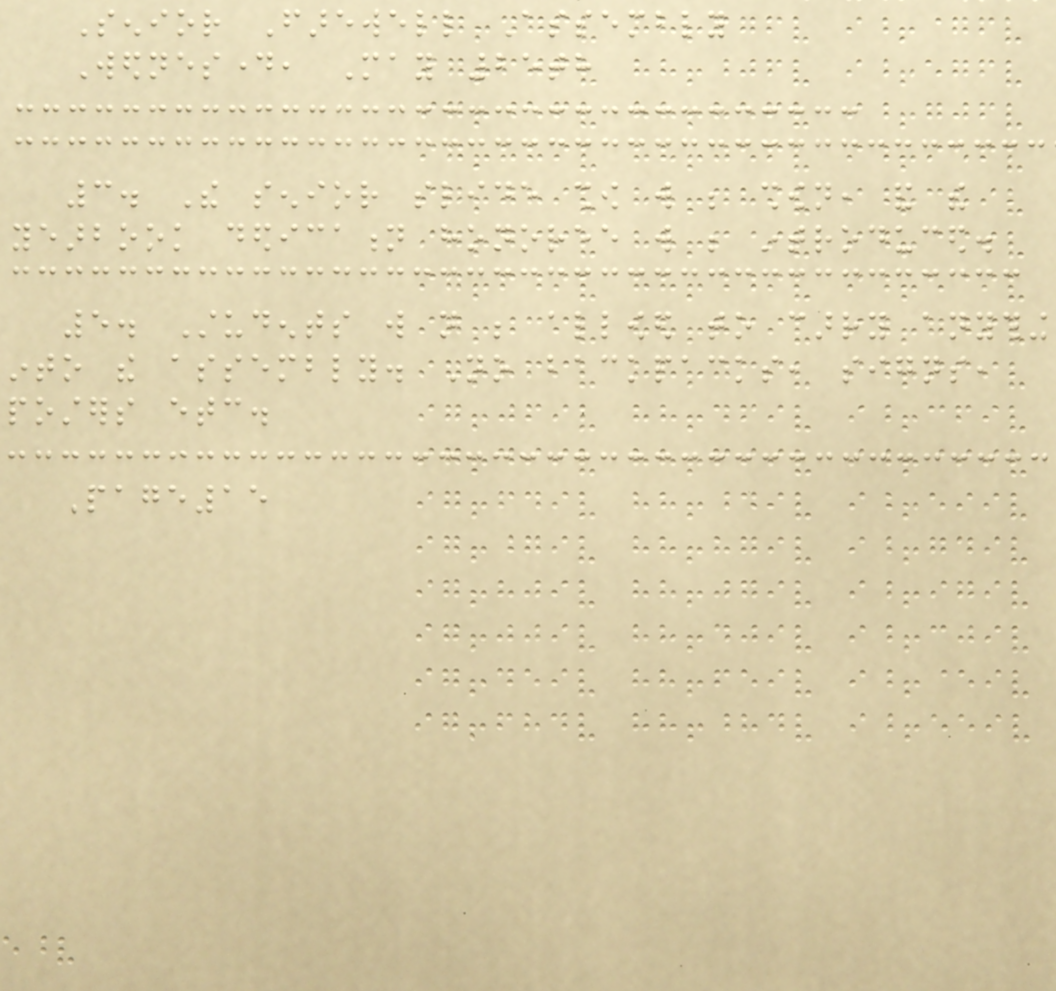Senior Farewell Assembly
Wednesday, May 25th
3. The senior slide show will be shown, and the
yearbook dedication honoree will be introduced.
5. Students will not be allowed to carry anything
into the assembly. No backpacks, signs,
posters etc.
Page15
